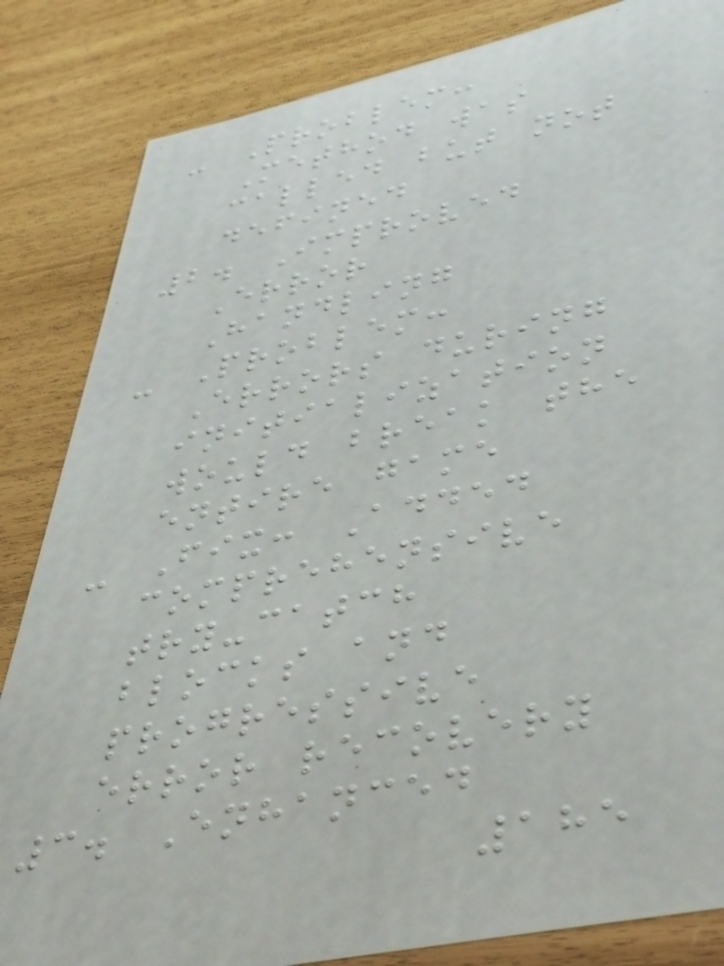- Problem:
Method was
called but not
defined
2. Improved
Error
Handling
- Problem:
Errors during
initialization
would break the
entire game
- Fix: Added
comprehensive
try-catch
blocks and
progressive
error recovery
3. Enhanced
185
